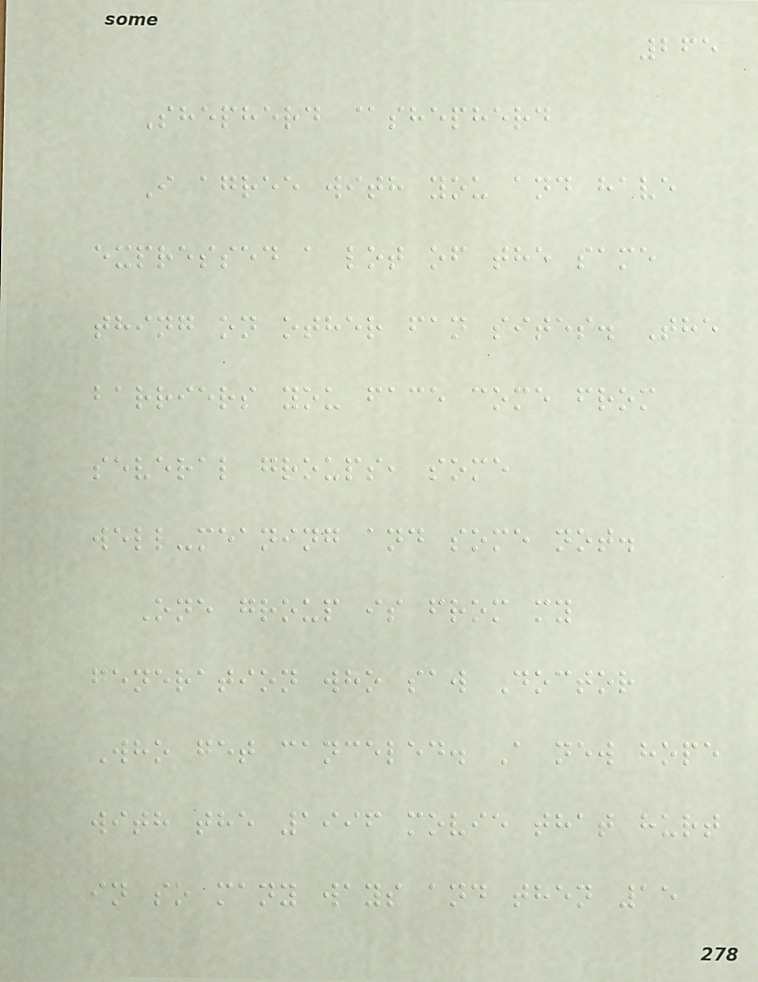265
Shepherd @shepherd
I agree with you and have
expressed a lot of the same
thing on other fan sites. The
barriers you face come from
several groups, some
well-meaning and some not.
One group is from my
generation who saw Doctor
Who get canceled. A new hope
with the 1996 movie that hurt
in so many ways and then 15
